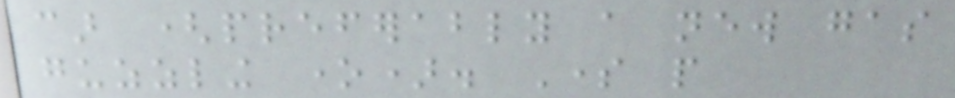car (preferably a new gas
guzzling one). Some people
